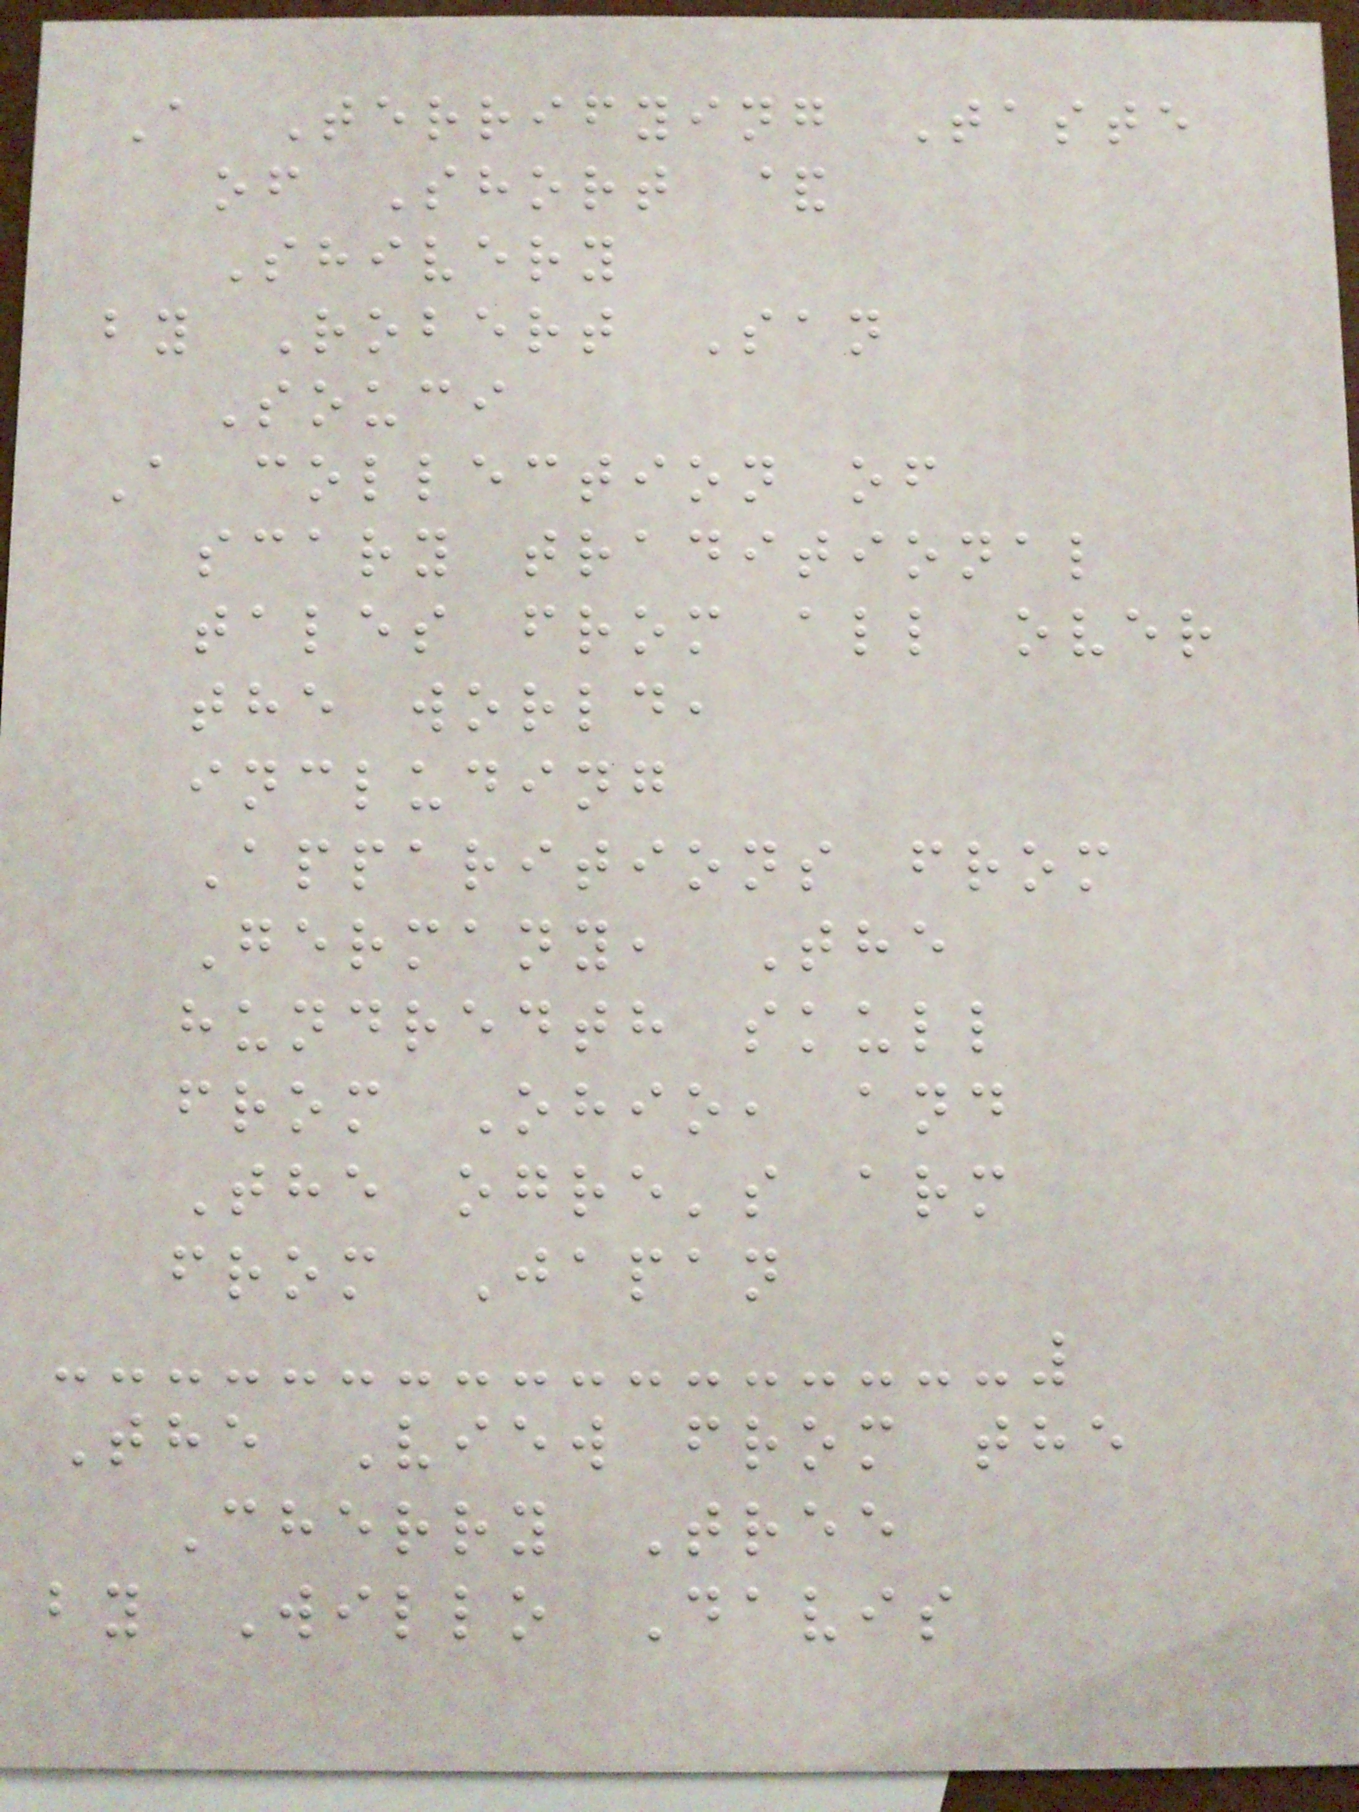A Terrifying Taste
of Short &
Shivery
by Robert San
Souci
A collection of
scary traditional
tales from all over
the world,
including
Apparitions from
Germany, The
hundredth skull
from Ohio, and
The ogre's arm
from Japan
The View from the
Cherry Tree
by Willo Davis
